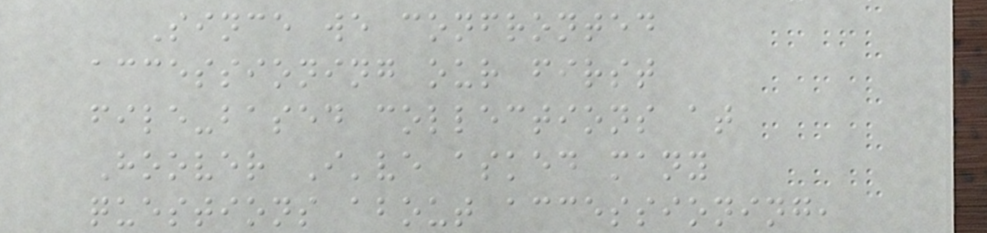Since we confronted
accessioning our first
file-based collections at
Hoover I've asked many
questions about accessioning,
